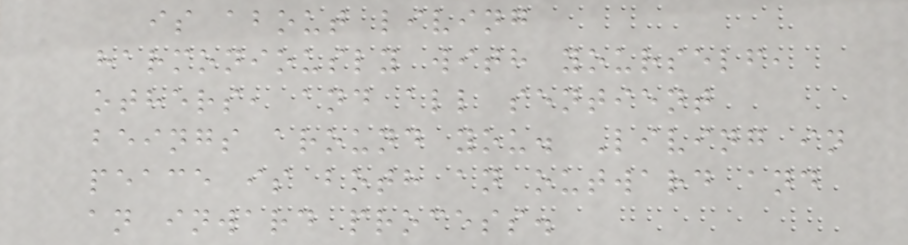is about living
harmoniously with yourself,
others, and all sentient
beings around you. Living in
peace is both an outward and
an inward process.
